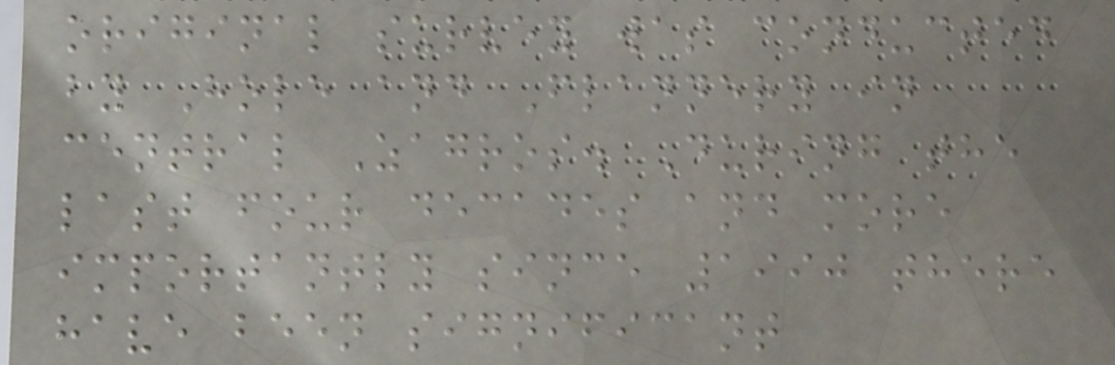original survey was conducted
by Hole and Flannery in
central Zagros. During the
last four decades and more
importantly since 1990 there
have been significant
